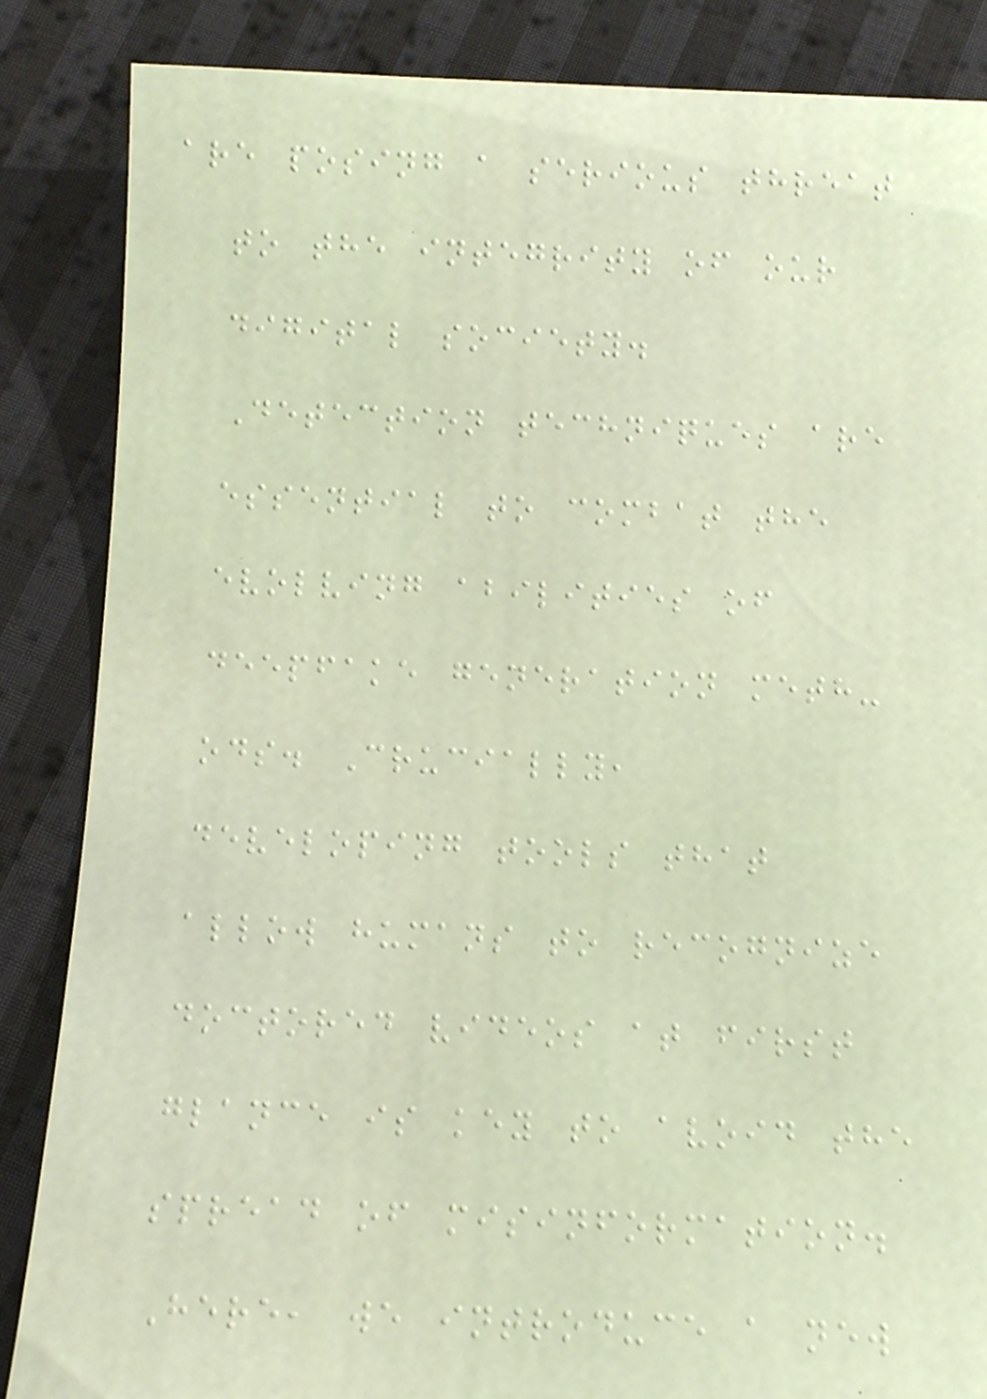are posing a serious threat
to the integrity of our
digital society.
Detection techniques are
essential to combat the
evolving abilities of
deepfake generation meth-
ods. Crucially,
developing tools that
allow humans to recognize
doctored videos at first
glance is key to avoid the
spread of misinformation.
Here, we introduce a new
